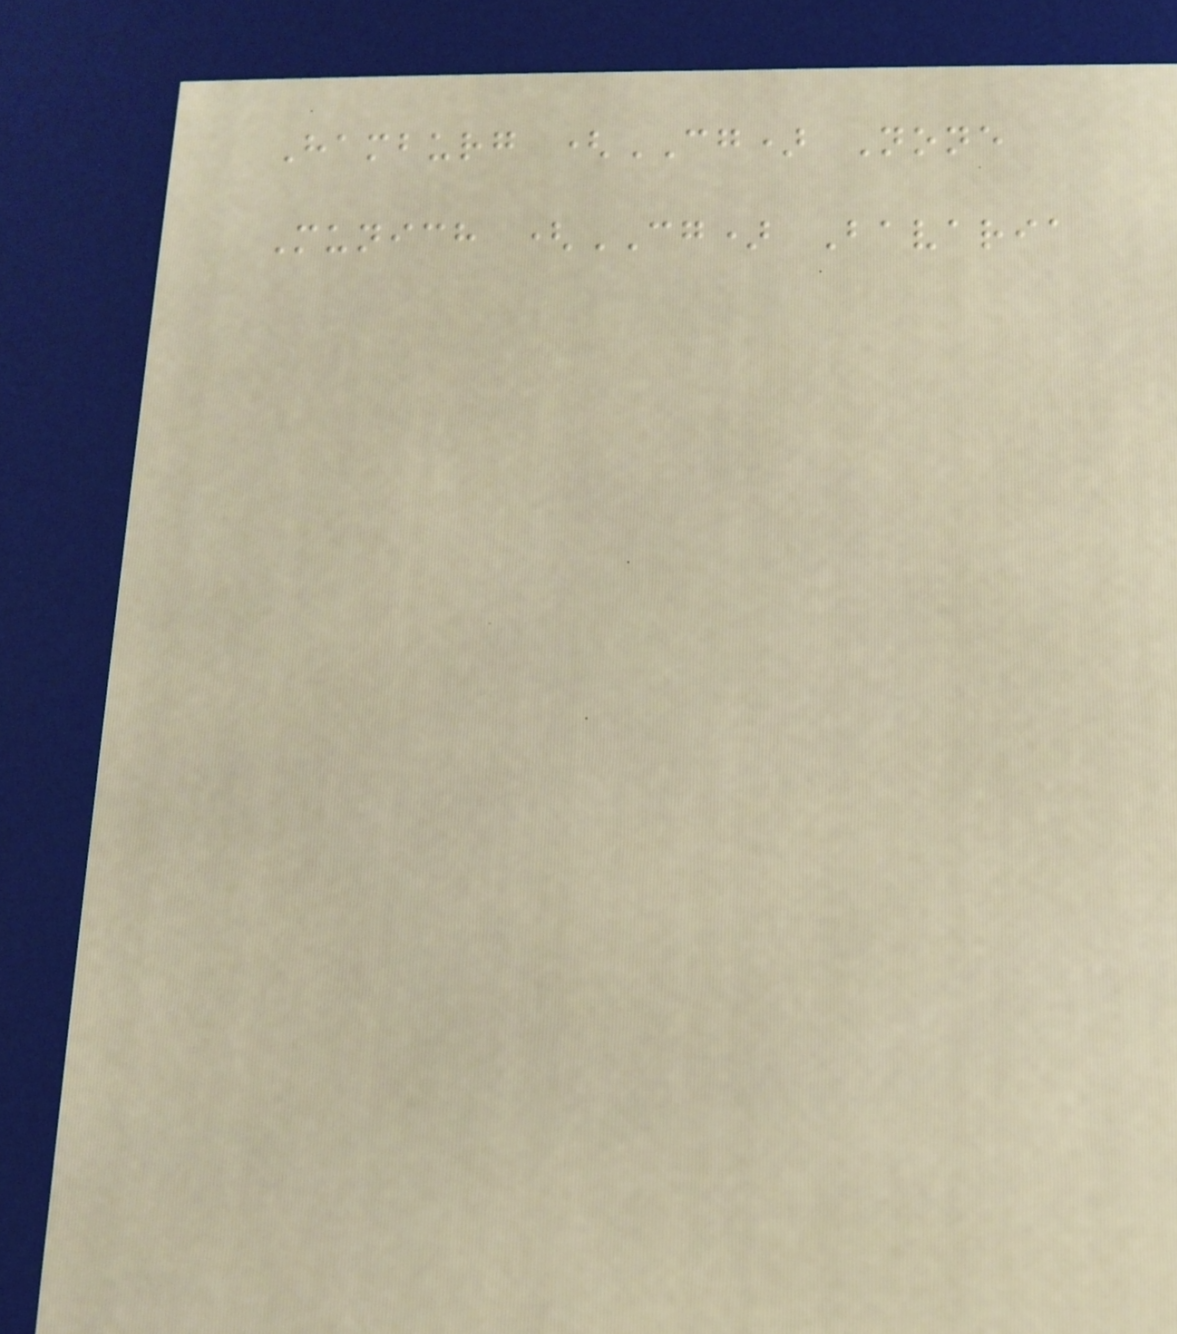Hamburg (CG) None
Munich (CG) Bavaria
